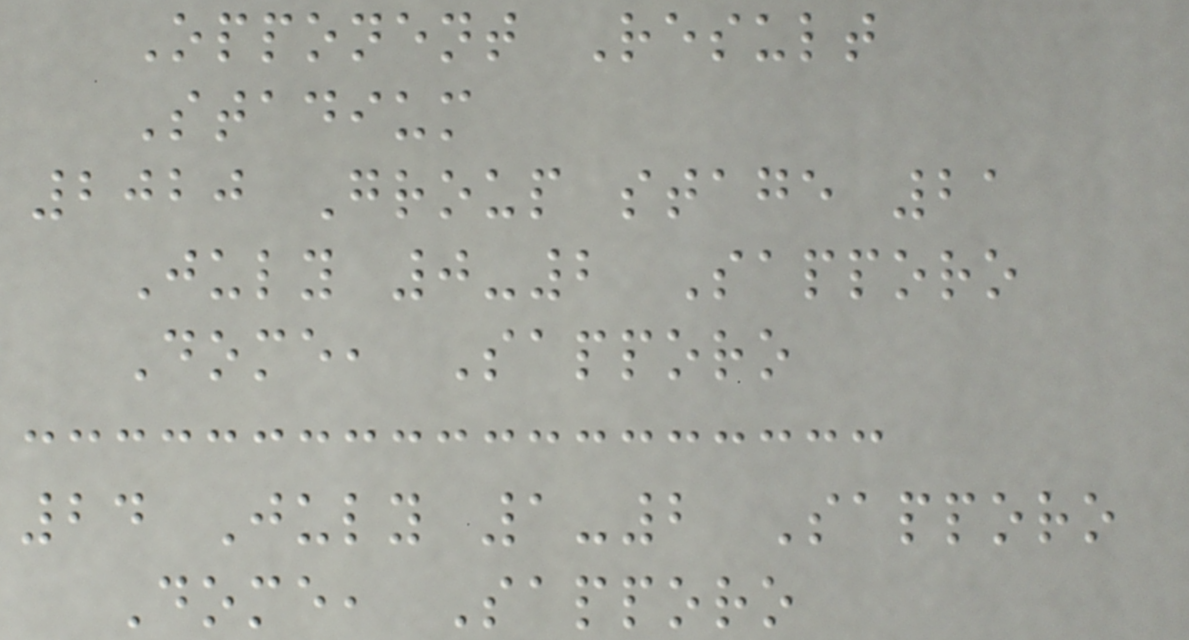Opponent Result
Stadium
2020 Group stage 21
July 0-2 Sapporo
Dome, Sapporo
24 July 1-2 Sapporo
Dome, Sapporo
